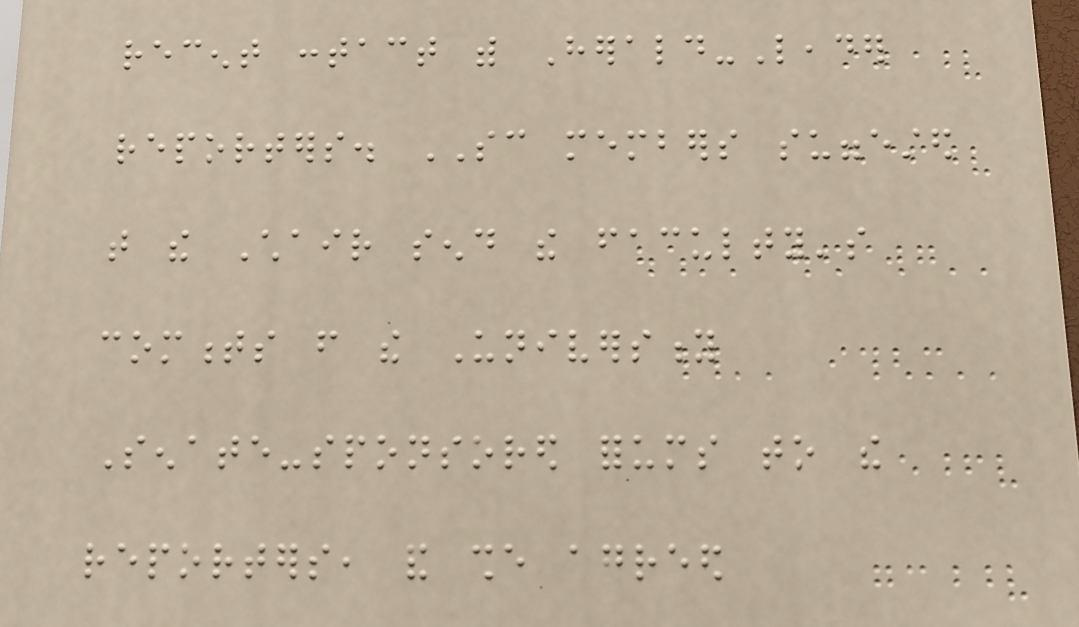recent contact with Herald-Leader
reporters. SC members suggested
that the Chair send the faculty's
comments from the University
Senate-sponsored forums to the
reporters, and she agreed
